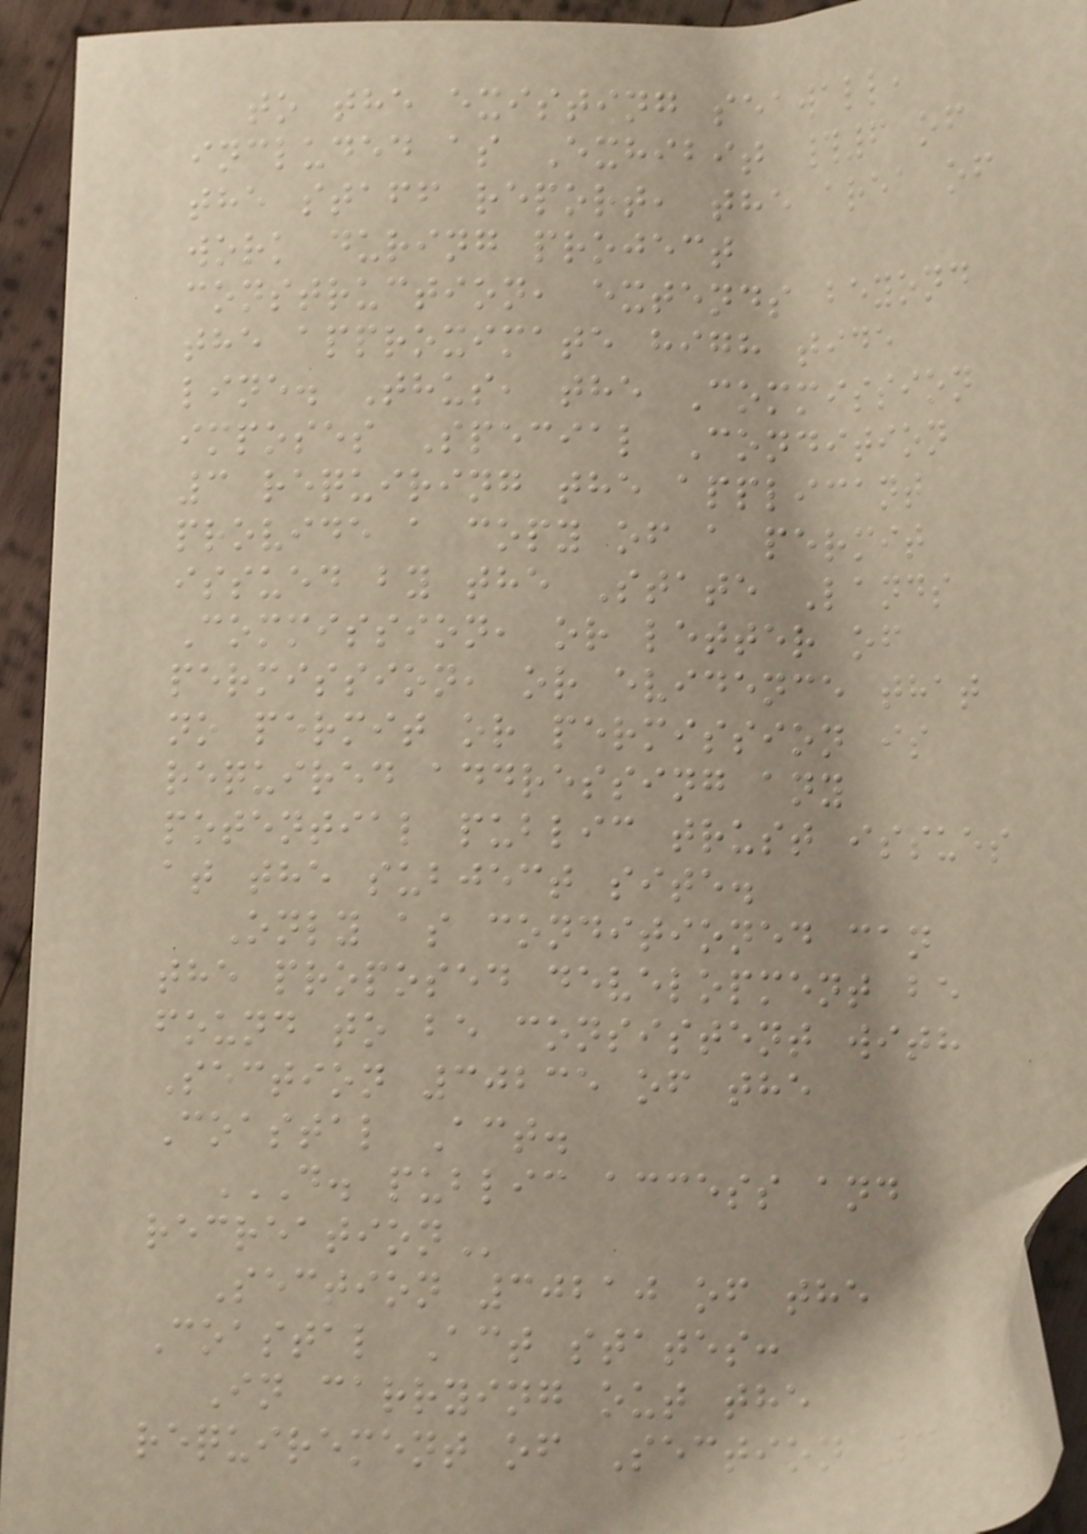to the existing seawall,
included as Exhibit #6 of
the staff report, the area of
work during project
construction, extends beyond
the approximate high tide
line. Thus, the Commission
imposes Special Condition
3 requiring the applicant
provide a copy of a permit
issued by the State Lands
Commission, or letter of
permission, or evidence that
no permit or permission is
required addressing any
potential public trust issues
at the subject site.
Only as conditioned can
the proposed development be
found to be consistent with
Section 30235 of the
Coastal Act.
D. PUBLIC ACCESS AND
RECREATION
Section 30210 of the
Coastal Act states:
In carrying out the
requirement of Section 4 of
